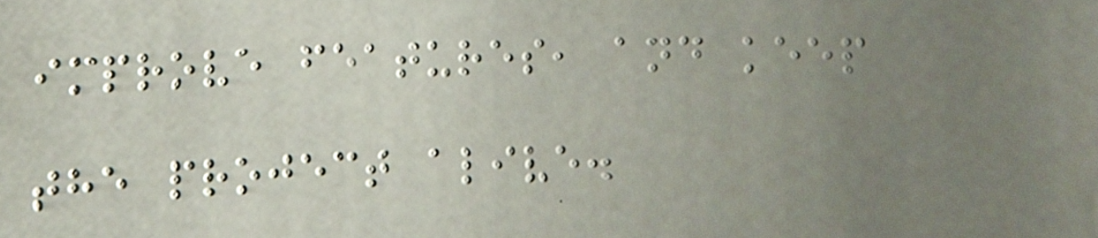improve features, and keep
the project alive.
